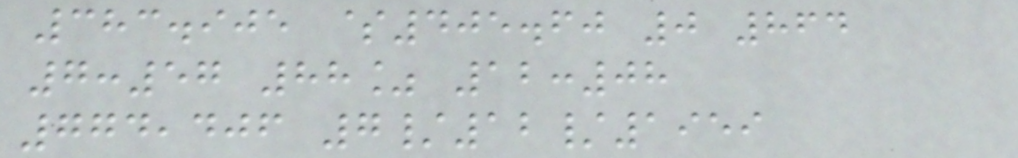383.905 $405.60 0 864
7:57 88% 12:08
774,406 7/12/1959
